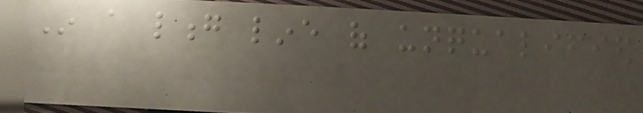In a long line of unqualified
